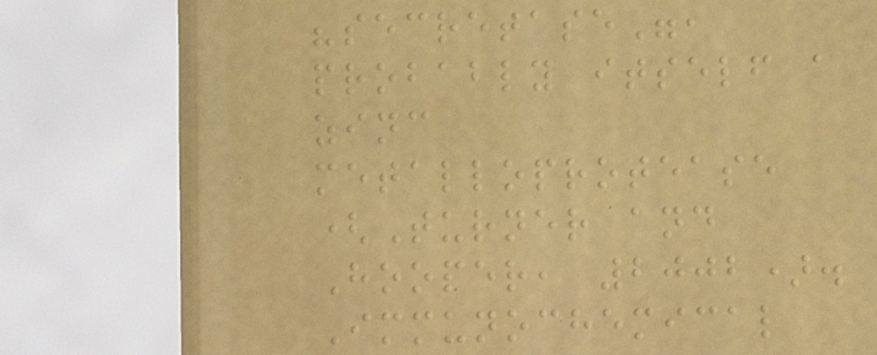"secretase",
probably itself a
zinc
metalloprotease
(Turner and
Hooper, 2002).
Immunochemical
